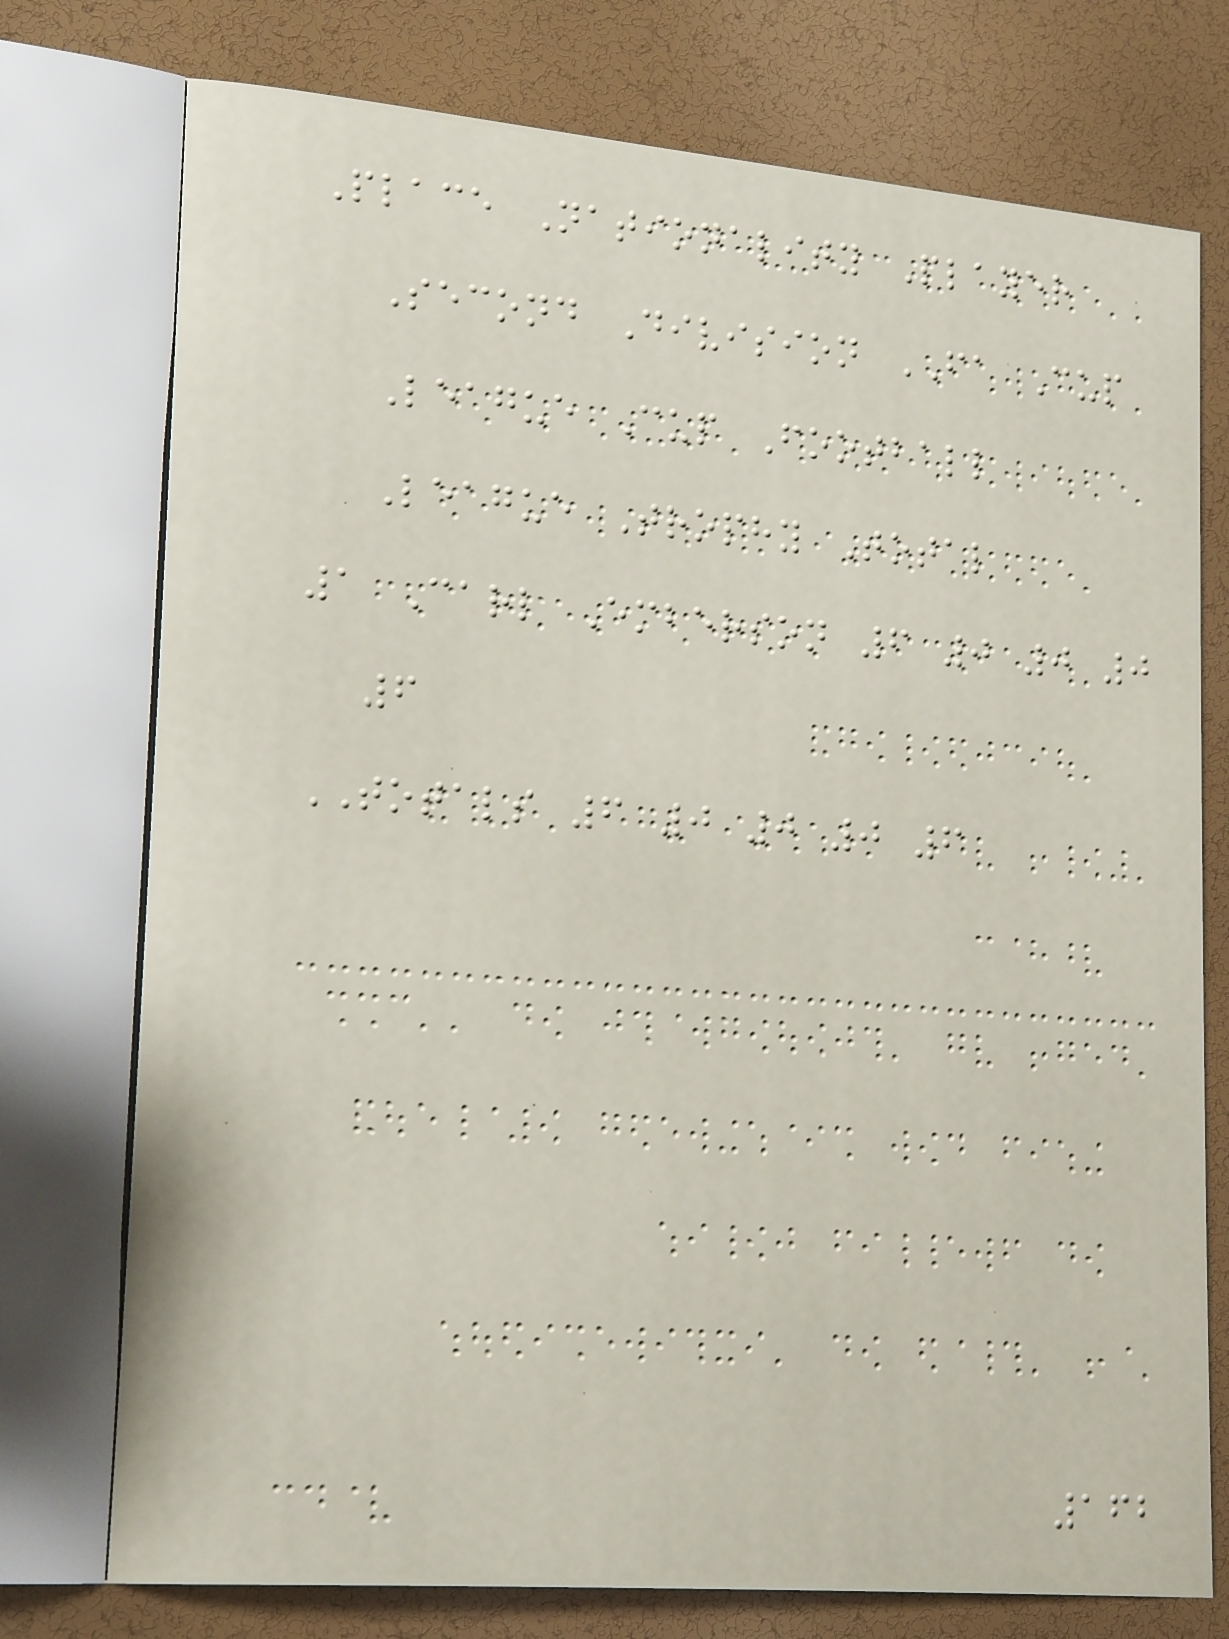Place Nationality Player
Second Division FA Cup
League Cup Football
League Trophy Total
1 Carl Emberson 6 0 0 0
6
TOTALS 6 0 0 0 6
162
